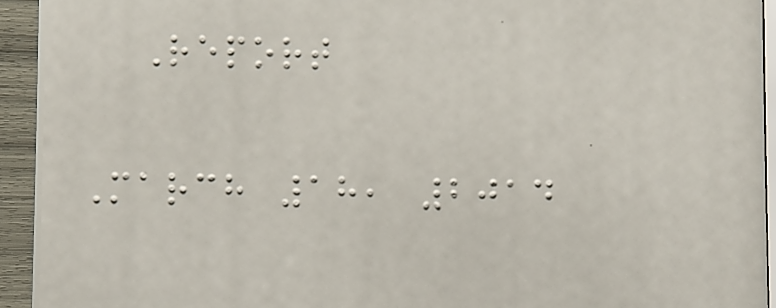Report
March 18, 2014
